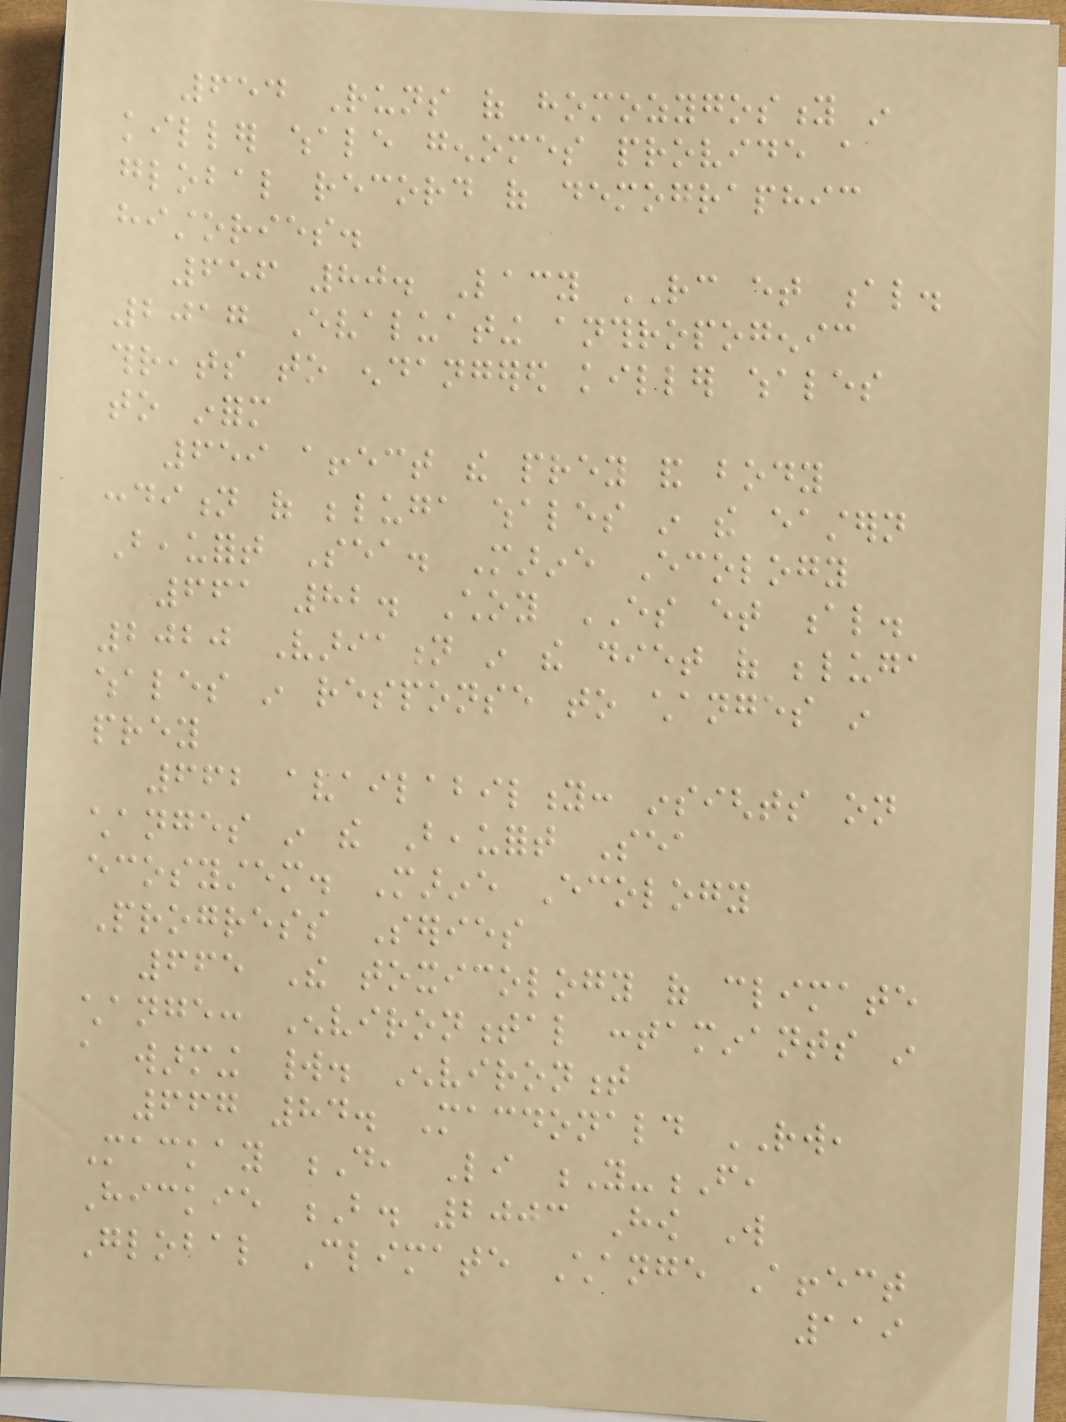654 Runs of homozygosity in
killer whale genomes provide a
global record of demographic
histories.
656 80. Lacy RC et al.
2017 Evaluating anthropogenic
threats to endangered killer whales
to inform
659 affect the prey and body
condition of beluga whales in the eastern
Beaufort Sea. Marine Ecology
661 82. Choy ES et al.
2020 Variation in the diet of beluga
whales in response to changes in
prey
662 availability: insights on
changes in the Beaufort Sea
ecosystem. Marine Ecology
Progress Series
665 The toxicology of climate
change: Environmental contaminants in
a warming world. Environment
667 84. Macdonald RW,
Mackay D, Li Y-F,
Hickie B. 2003 How Will
Global Climate Change Affect
119
